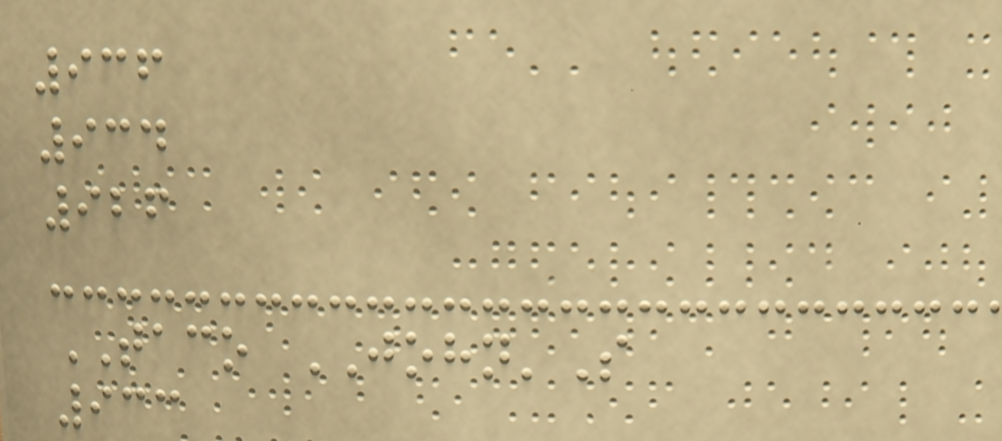936
934
926
TACO JOHN'S
933
